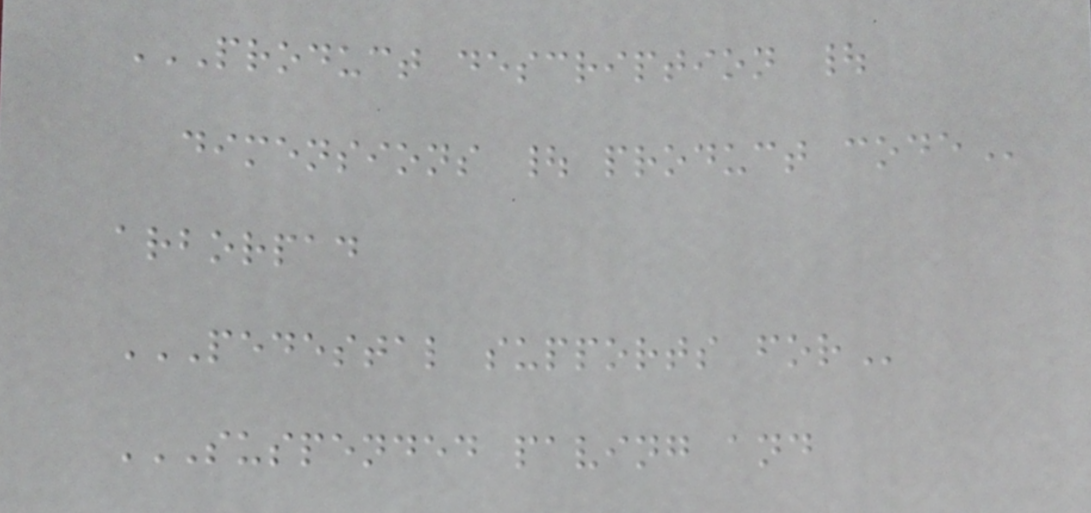PRODUCT DESCRIPTION |
DIMENSIONS | PRODUCT CODE
arborpad
PEDESTAL SUPPORTS FOR
SUSPENDED PAVING AND
